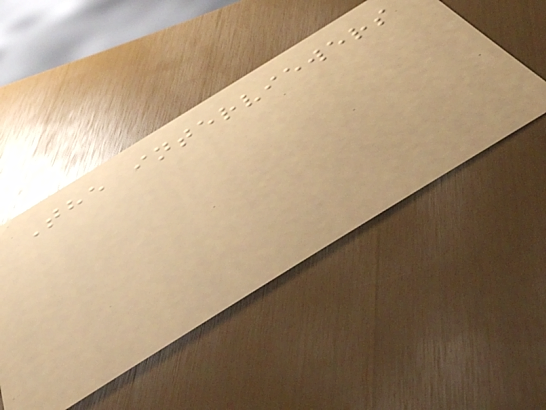The interviewers
